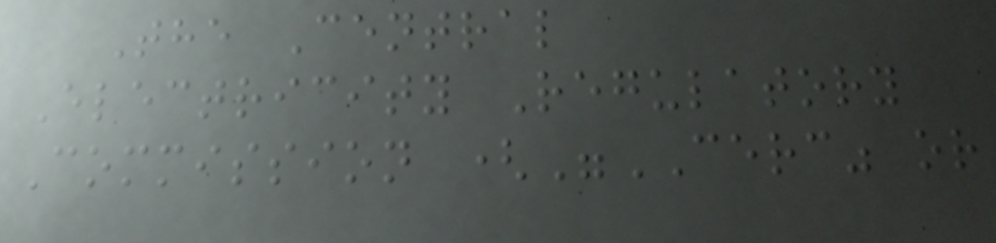The Central
Electricity Regulatory
Commission ("CERC" or
